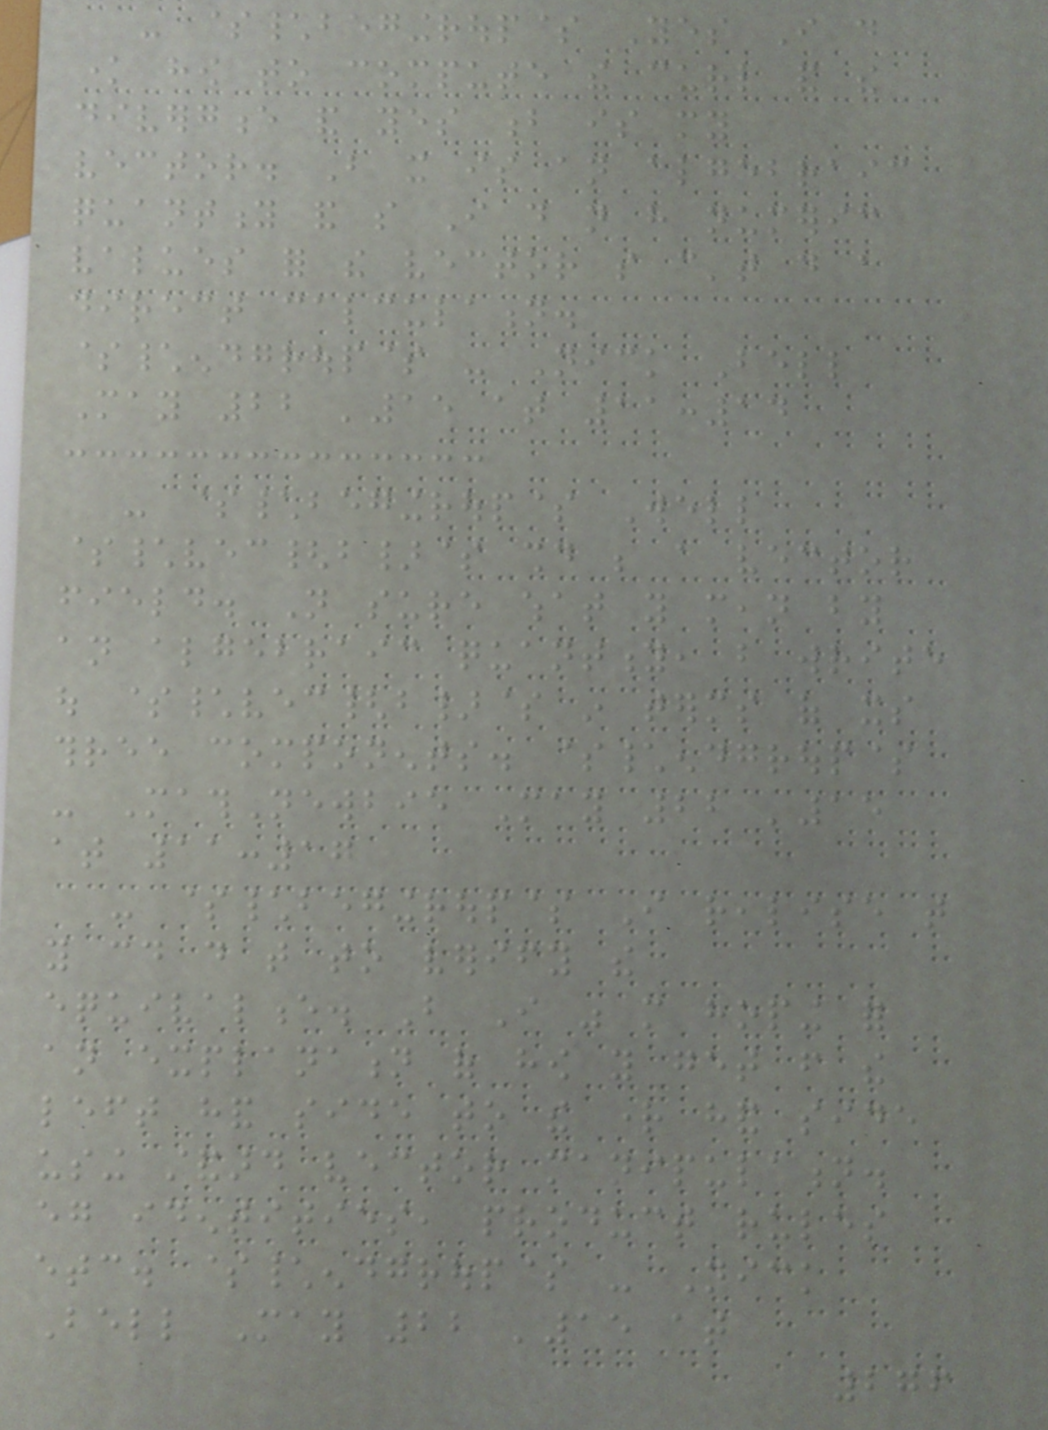- $\begingroup$ Yes I do
know how to compute the curl and the
divergence and yes b is my
vector. But it is an algebraic
quantity and so I do not have numeric
values for the vector so can't do a
direct calculation.
$\endgroup$ - Nick Bell
May 22 '15 at 11:14
- $\begingroup$ Well
$\vec{b}$ should be a vector
field. Not sure what you mean by
an algebraic quantity, but write
out $\vec{b}$ in terms of its
three components. $\endgroup$
- MathNewbie May 22 '15
at 11:17
- $\begingroup$ I realise that
you could do that to verify the
equivalence. But I was more hoping for
an explanation of how you get from the
left hand side to the right hand side
using standard vector manipulation.
eg identities, product rules
etc. $\endgroup$ - Nick
Bell May 22 '15 at
276
